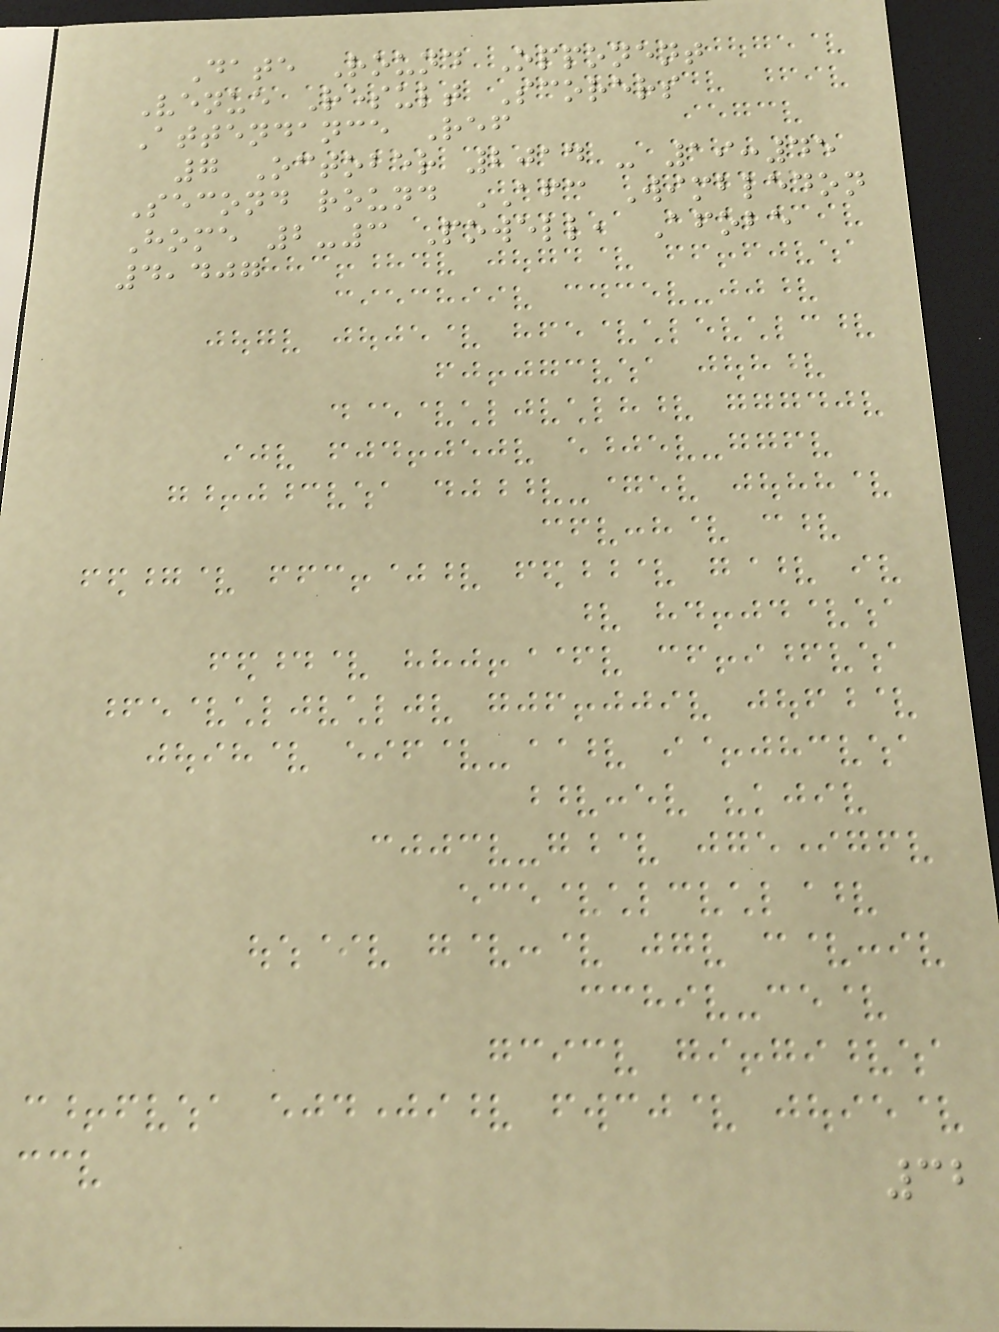Date Round Opponent
Venue Result Scorers
Attendance Ref
7 October 2014 - 19:45
Second round AFC Wimbledon
Home 2-3 Powell, Afobe
4,407
32
